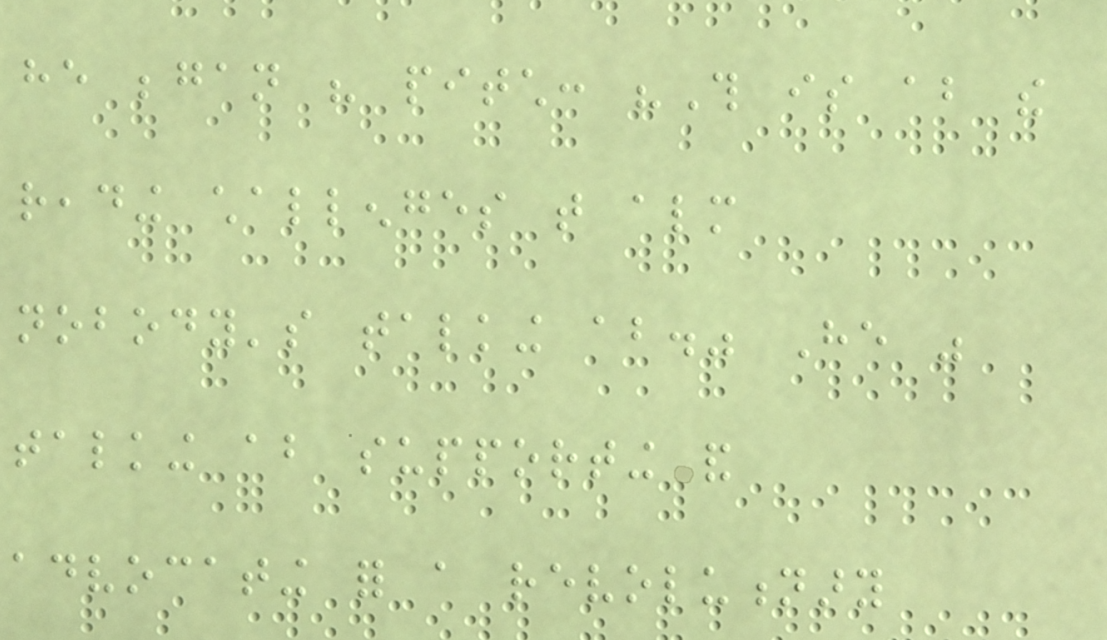he began his pitch: "This is about the
reading challenges that almost
nobody's talking about." He was
talking about supporting and
advocating for a revolutionary
